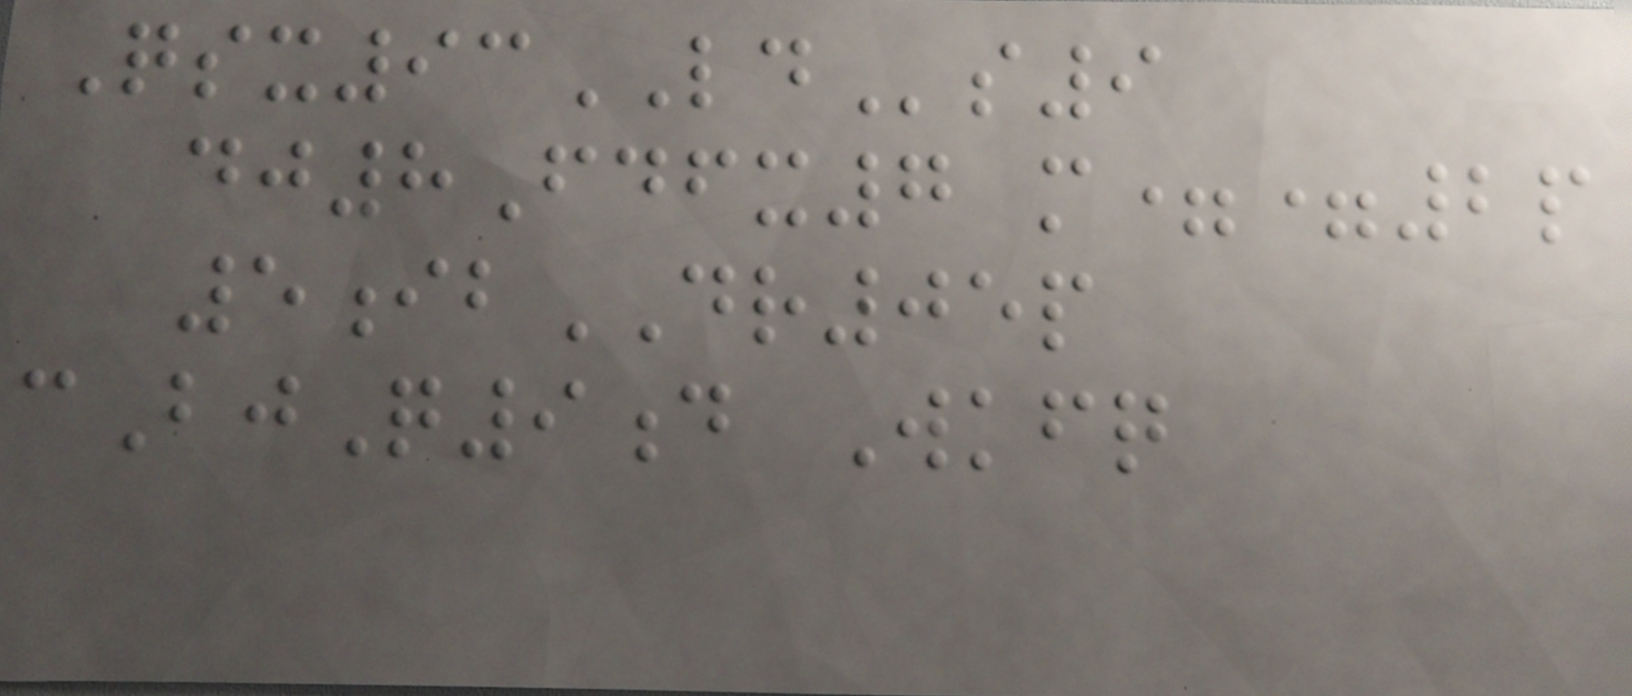Qsx93LDs9
dj8Fdfx7 m==2p
5ibDR05p
cBjQ9d Wkfq
